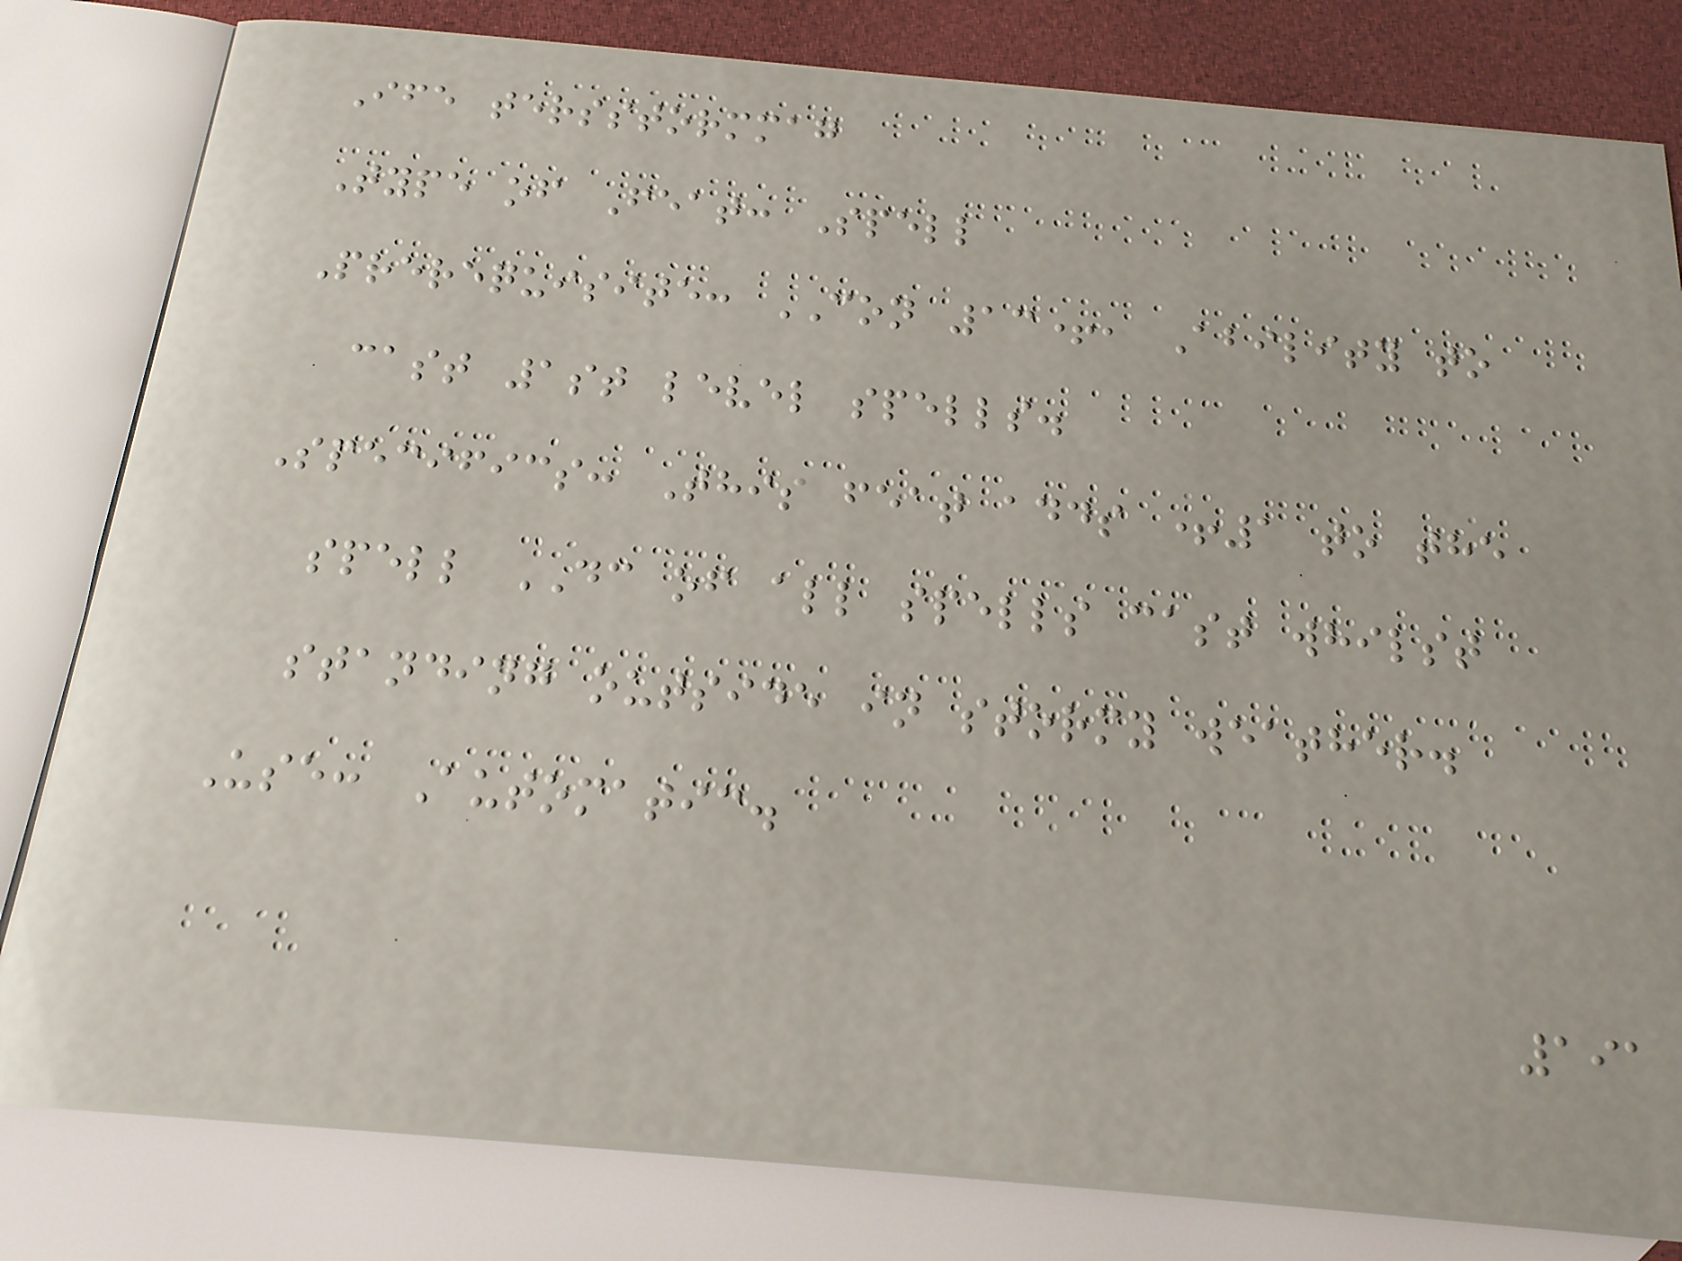Ife tersstormmag
Type of Feat: Spell
Prerequisite: CON 13+, Ability to
cast 1st level spells.
Specifics: This feat adds +1 to the
spell DC of all spells cast whilst
standing outside in stormy weather.
Use: Automatic.
191
